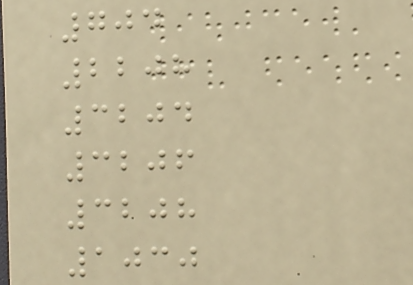704
2208
3204
3206
3208
1030
